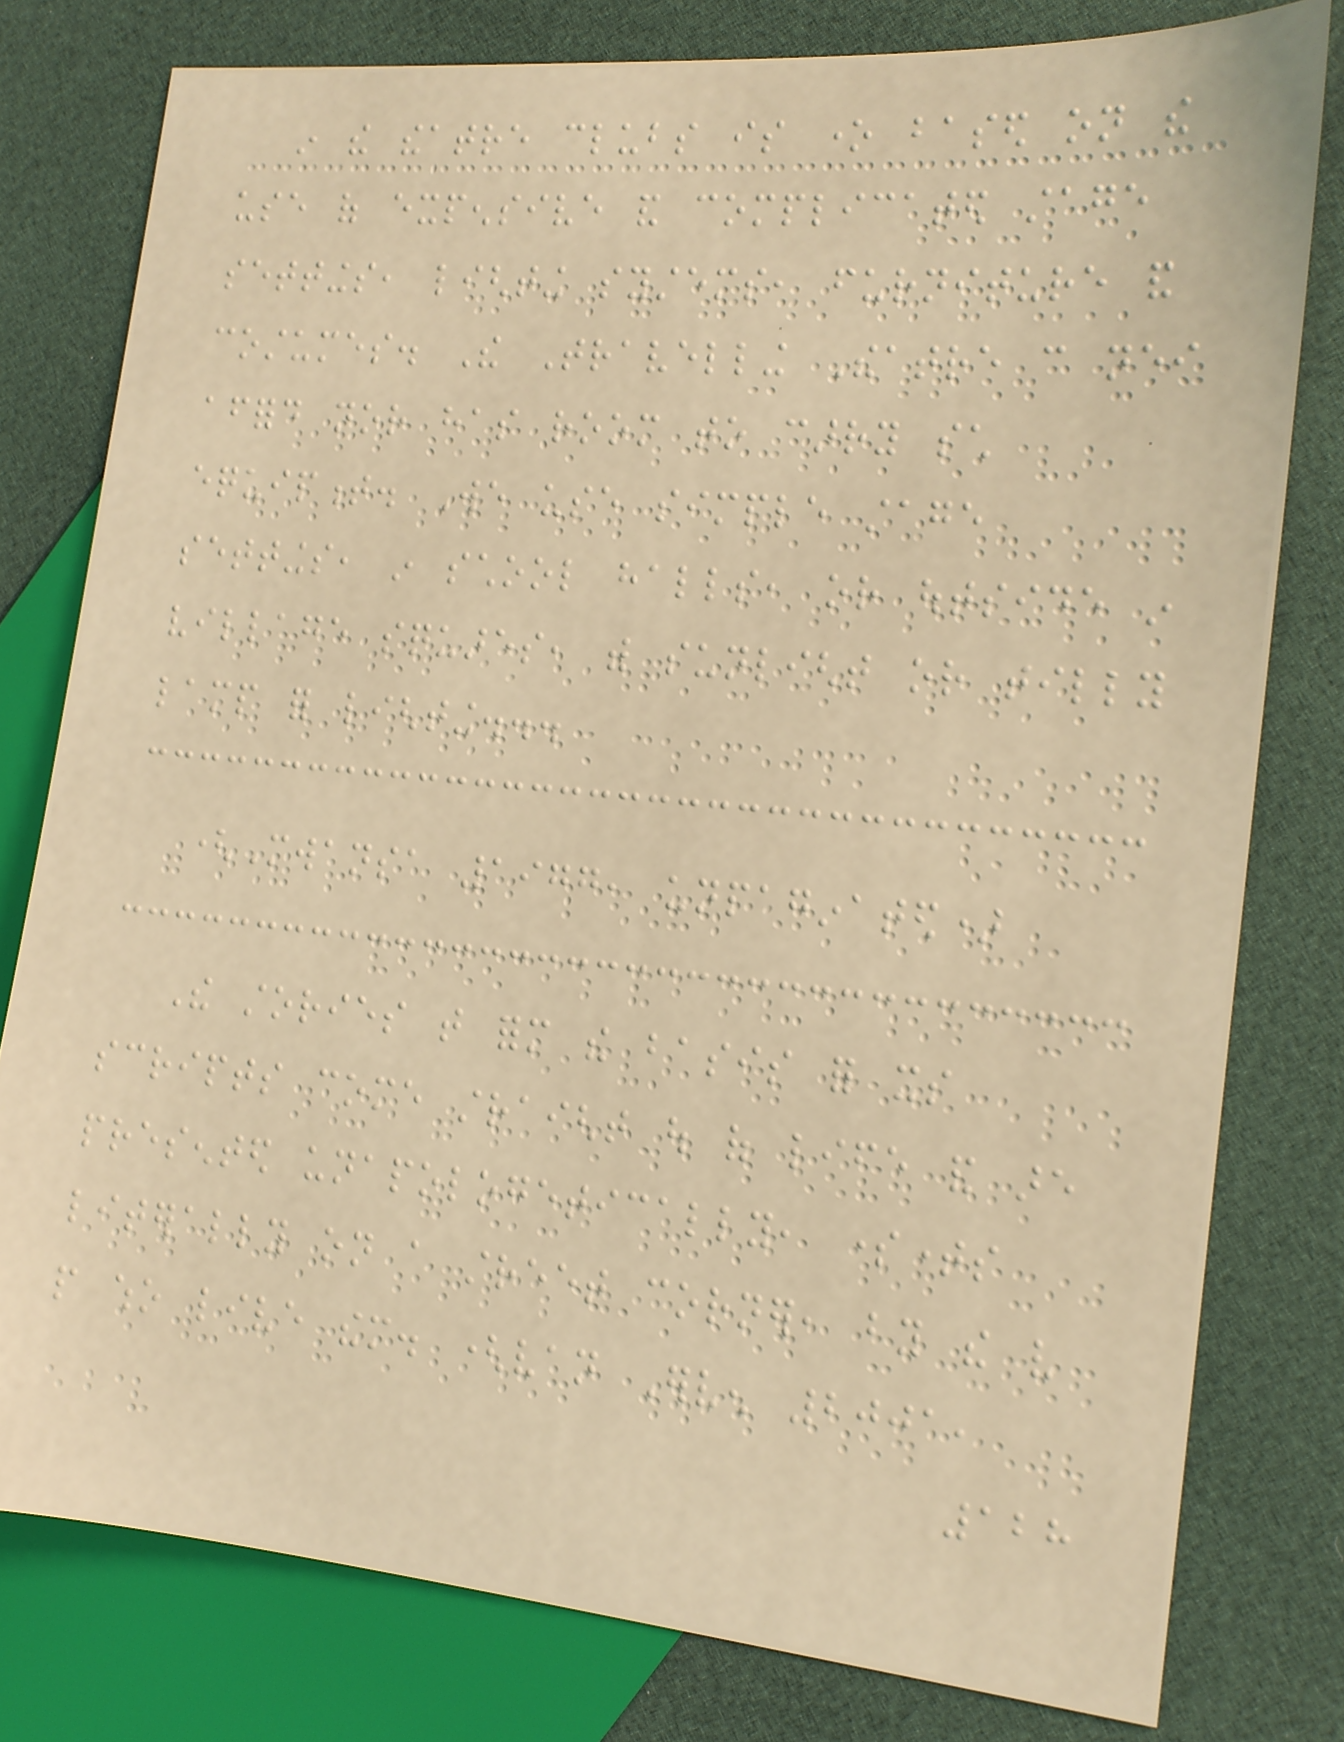in the theatre clubs is one based on the
use of expensive and complicated stage
settings, lighting systems, furniture and
costumes. The Travelling Theatre can neither
afford nor has room to carry such
equipment. We use simple stage
settings, in school halls, or outside in
village squares, with sunlight or tilly
lamp for lighting...
(Mwansa 1977, unpaginated)
The stories that form the basis for its
scripts come straight out of life and are
presented unapologetically, sometimes
literally on a street corner, by the very
people who live them. (van Erven 2001,
128
